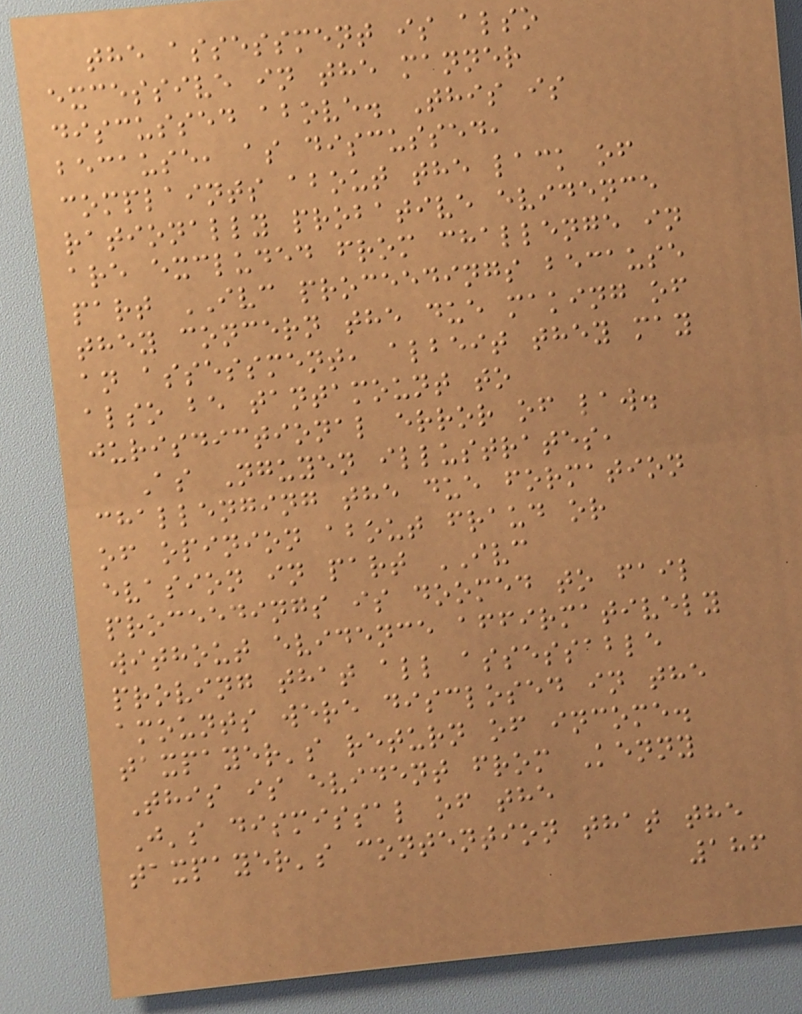the assessment is also
excessive in the manner
discussed above. This is
because, as discussed,
complaints about the lack of
rationally probative evidence
are excluded from challenge in
part IVC proceedings because
they concern the due making of
an assessment, albeit they may
also be tantamount to
jurisdictional error of law.
As Nguyen illustrates,
challenging the due formation
of opinion about fraud or
evasion in part IVC
proceedings is doomed to fail
without evidence affirmatively
proving that all assessable
amounts were disclosed in the
taxpayer's return of income.
This is evident from Kenny
J's dismissal of the
taxpayer's contention that the
186
